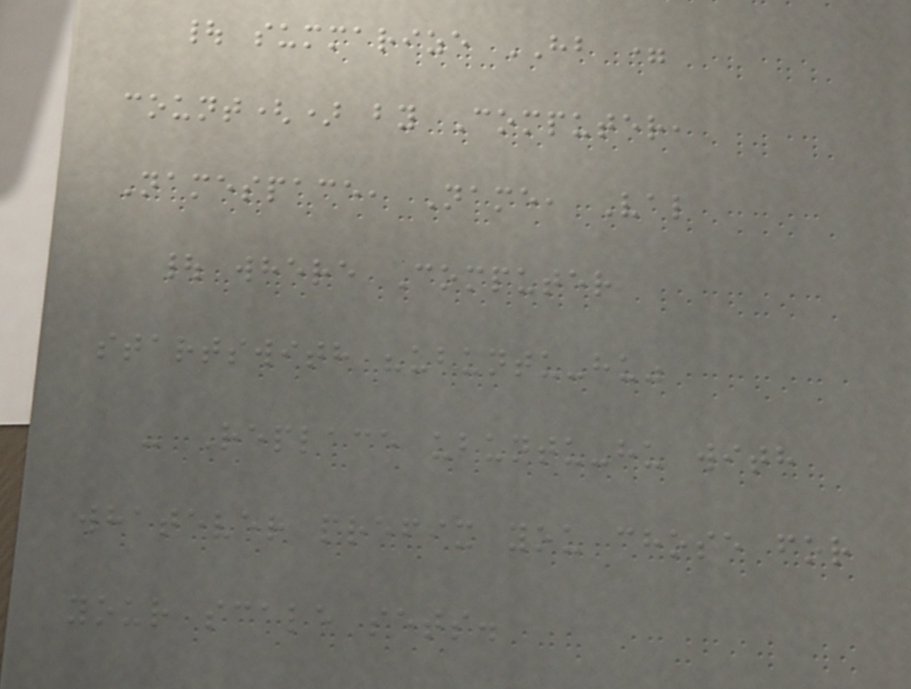| summarize HB =
count() by Computer,
Namespace, Name, Val
| where Computer
startswith "ubuntu-hu"
- Replace ubuntu-hu with
whatever prefix you chose for
your scale sets.
